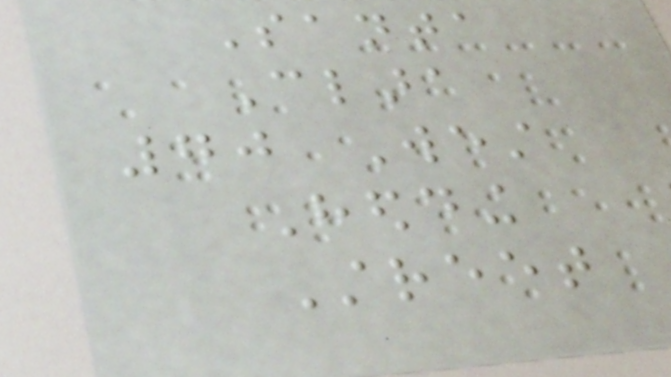Santa
Clara
70 West
Hedding
Street
